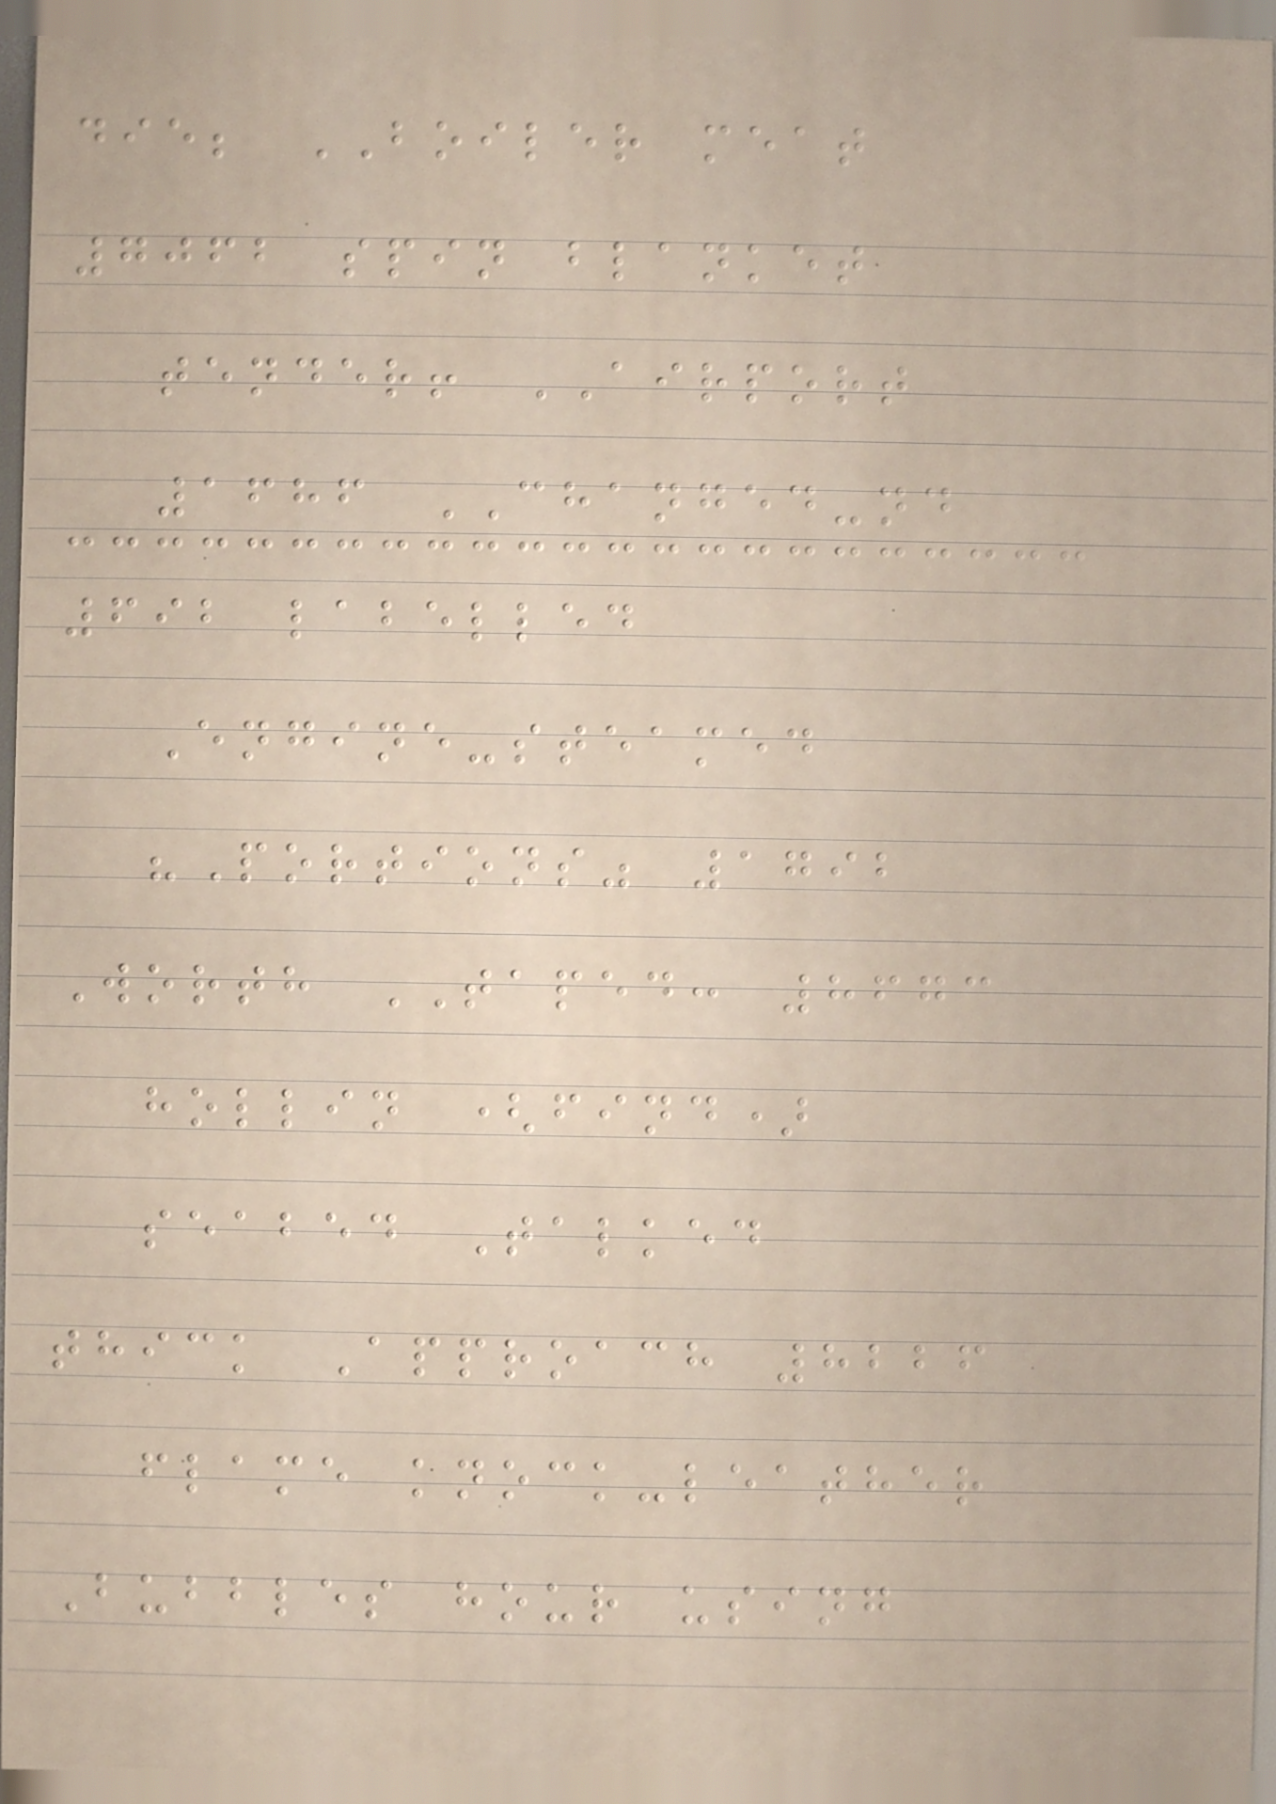die; BOILER meat
7062 spin blanket
tender! AIRPORT
1686 CHANGED-nd
692 labelled
Engine-steamed
"Portions" 1792
Worth TAPED: 8673
hollin (find)
seabed Talked
thick Approach 8226
flame knock-leather
Bubbles hour using
